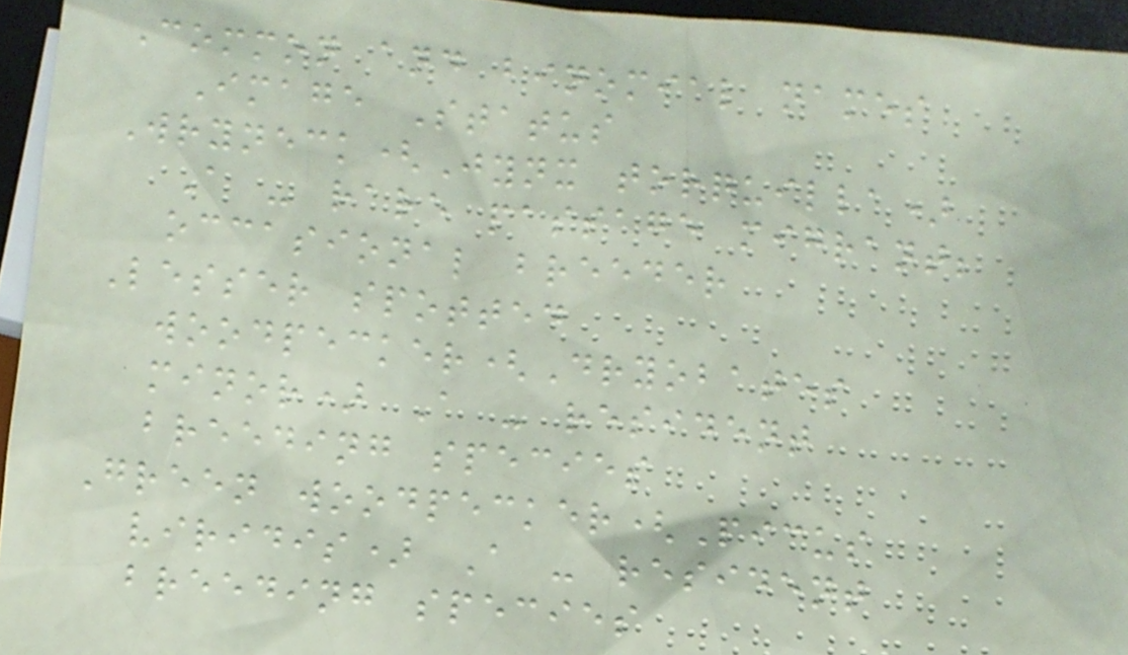Common and binomial names
Image Status
Wryneck(Jynx torquilla)
A - rare passage migrant;
occasional breeder
Lesser spotted
woodpecker(Dryobates
minor) A - resident
breeding species
Green woodpecker(Picus
viridis) A - resident
breeding species
